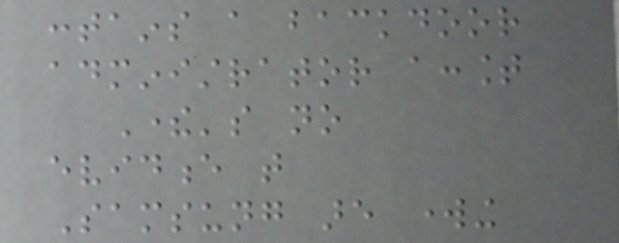contains a backdoor
administrator account
There's no
evidence that
Samsung are working
